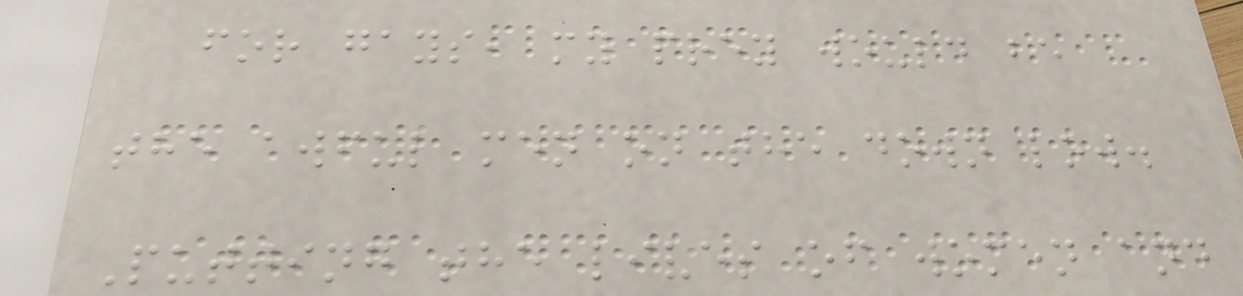for gays, my prey would be
the awful men on the down low.
Putting the lives of women and
